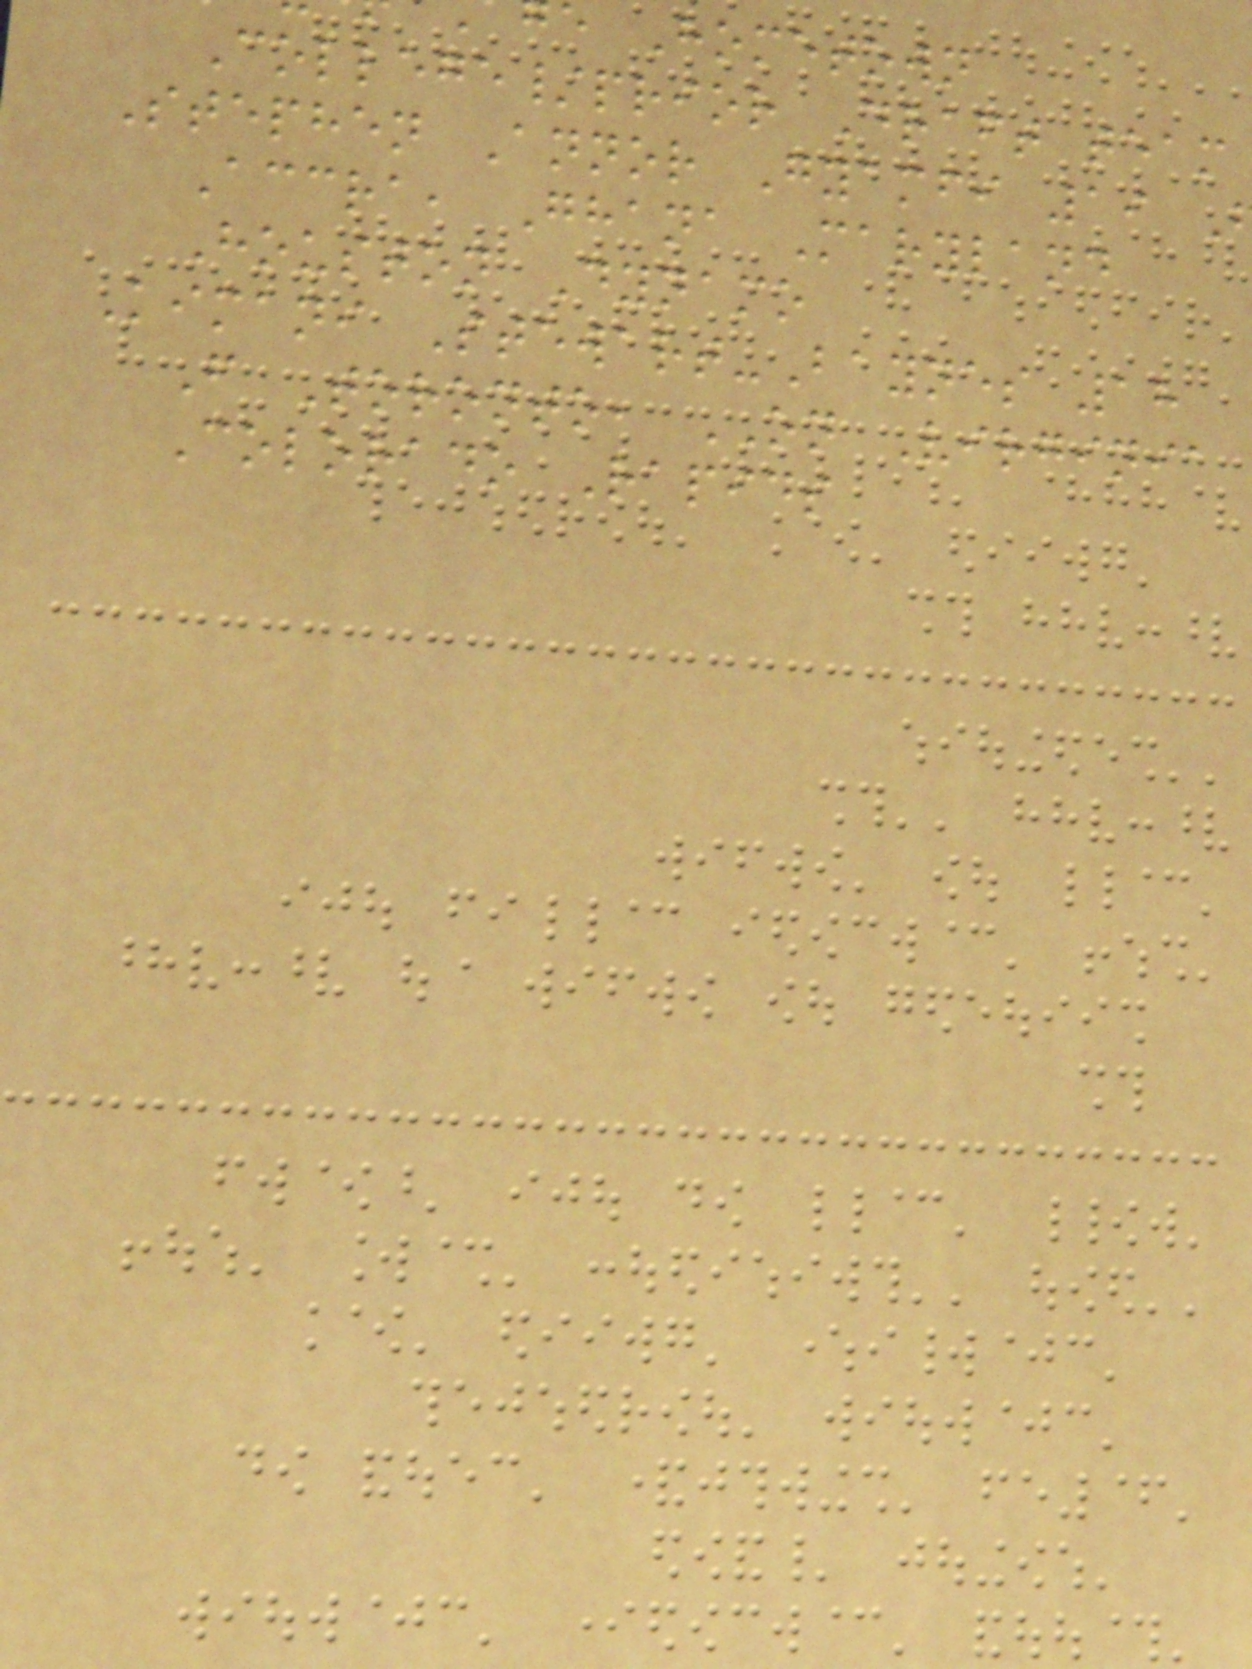e Hometown
College/prior Draft team
Stephen Annor Gyamfi 19
Accra, Ghana Maryland
Houston Dynamo
Kimani Stewart-Baynes 18
F Toronto, ON Virginia
Colorado Rapids
